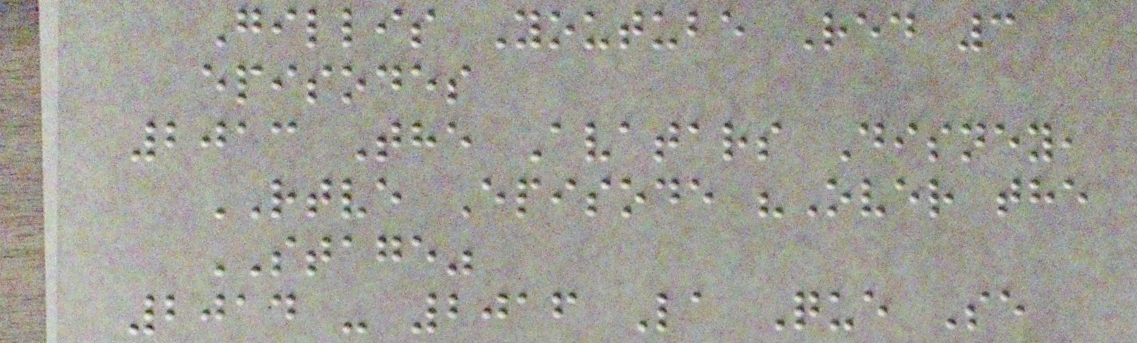Gillis Youtube Red 3
episodes
2013 The Avatars Disney,
RTVE Episode "Over the
STAGE"
2014 - 2016 La Que Se
